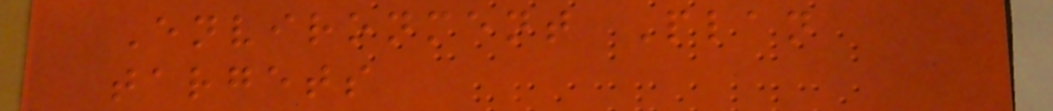Environment Plan
targets
